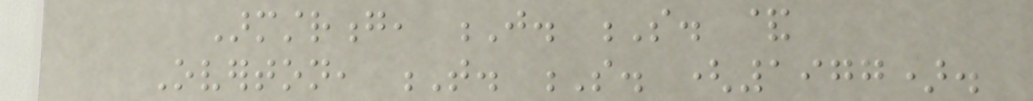Armstrong, J. S. &
Overton, T. S. (1977).
